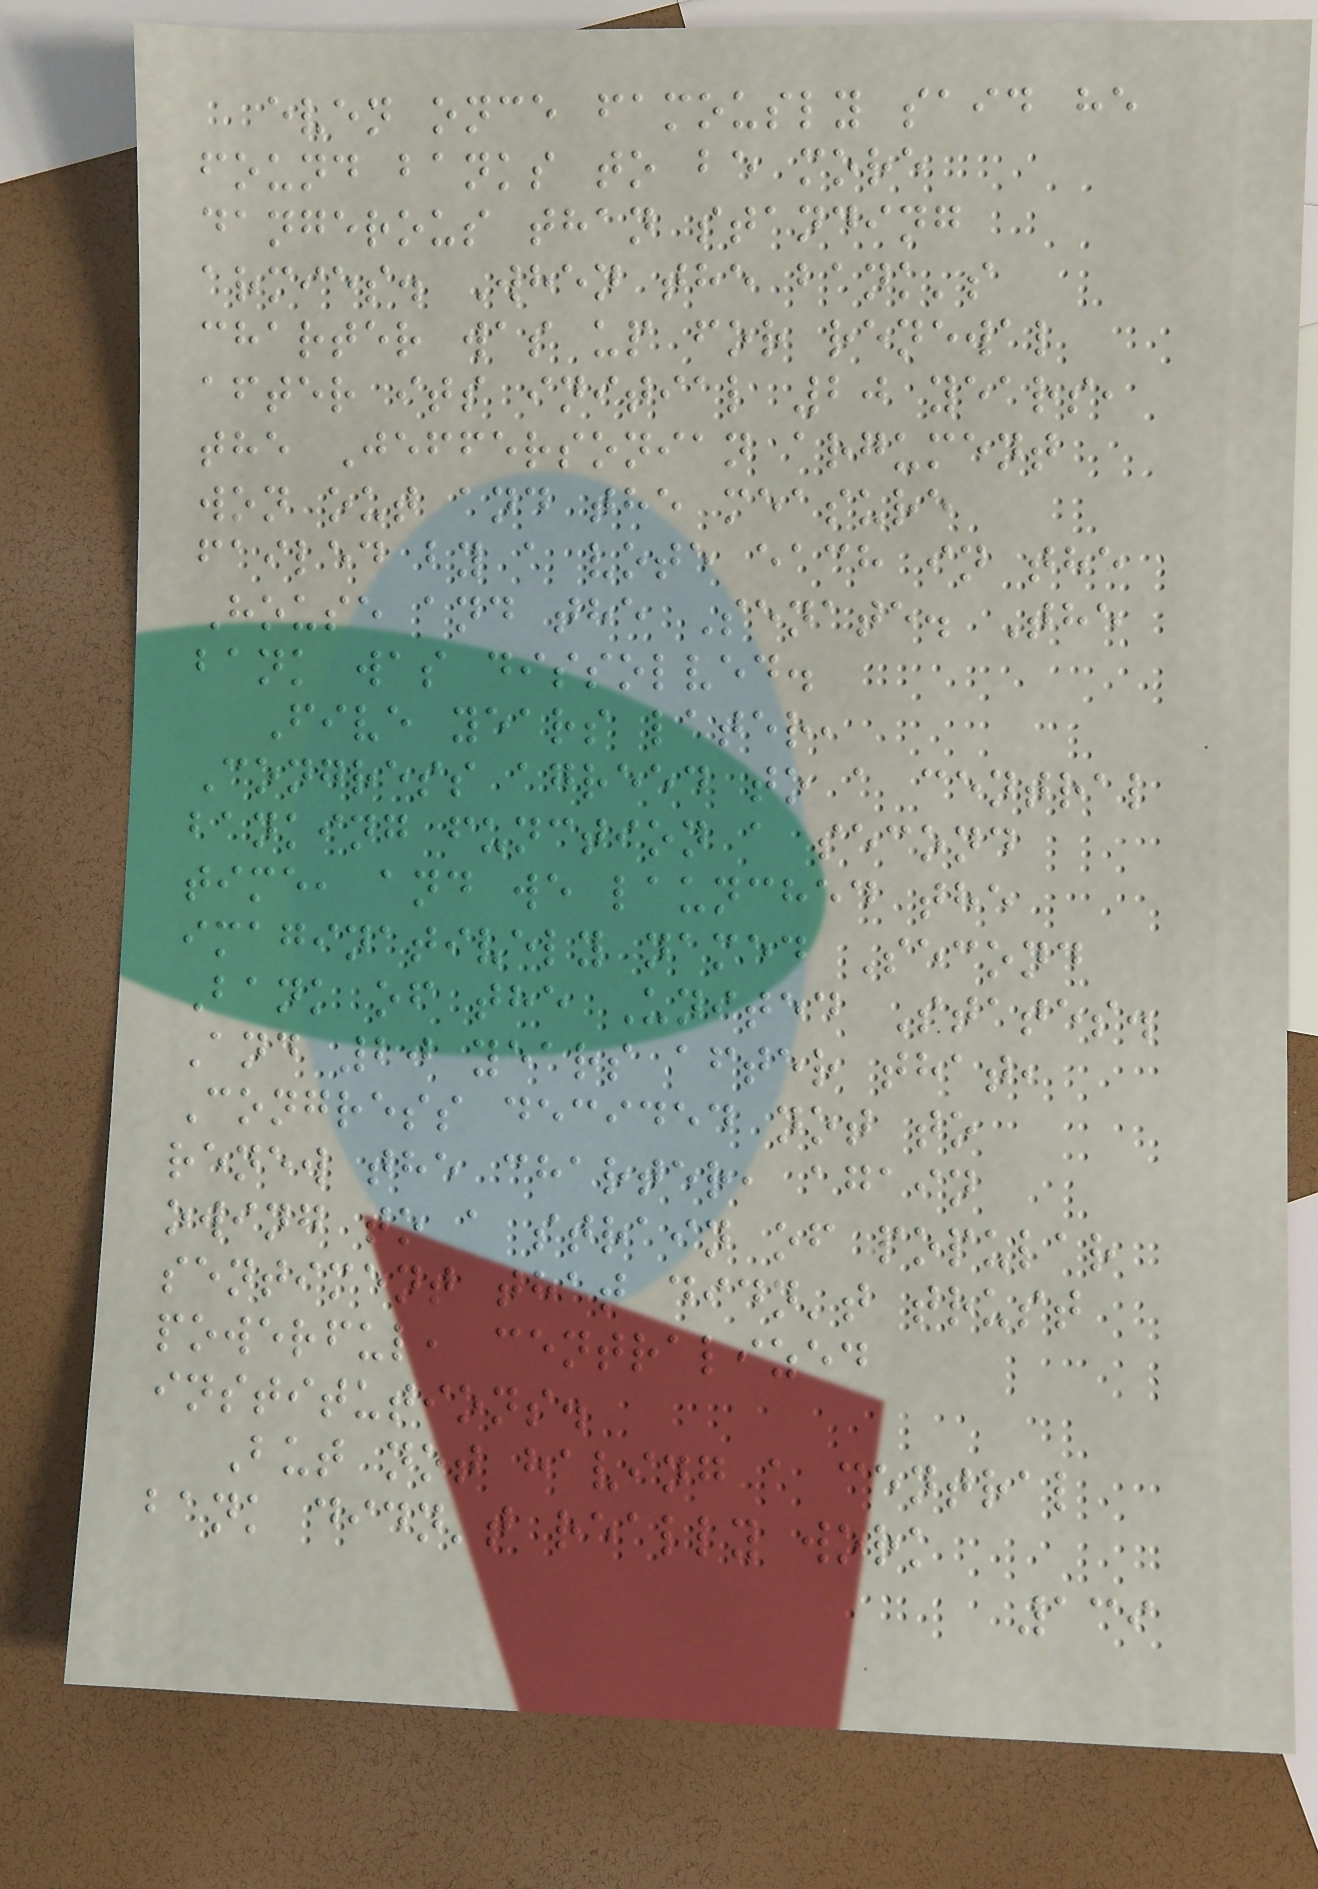even once famously said he
found banks to be more
dangerous than standing
armies. When the bank's
charter was up for renewal
after its initial 20 years,
the Jeffersonian argument
won out and the measure
failed by a vote each in the
House and the Senate. The
bank was dissolved.
Five years later,
Congress agreed to a central
banking function a second
time, and we launched the
imaginatively named Second
Bank of the United States.
And 20 years after that,
Congress decided not to
renew the charter, again
owing to a strain of popular
sentiment that didn't trust
powerful, centralized
institutions.
But not having a central
bank didn't really work
139
